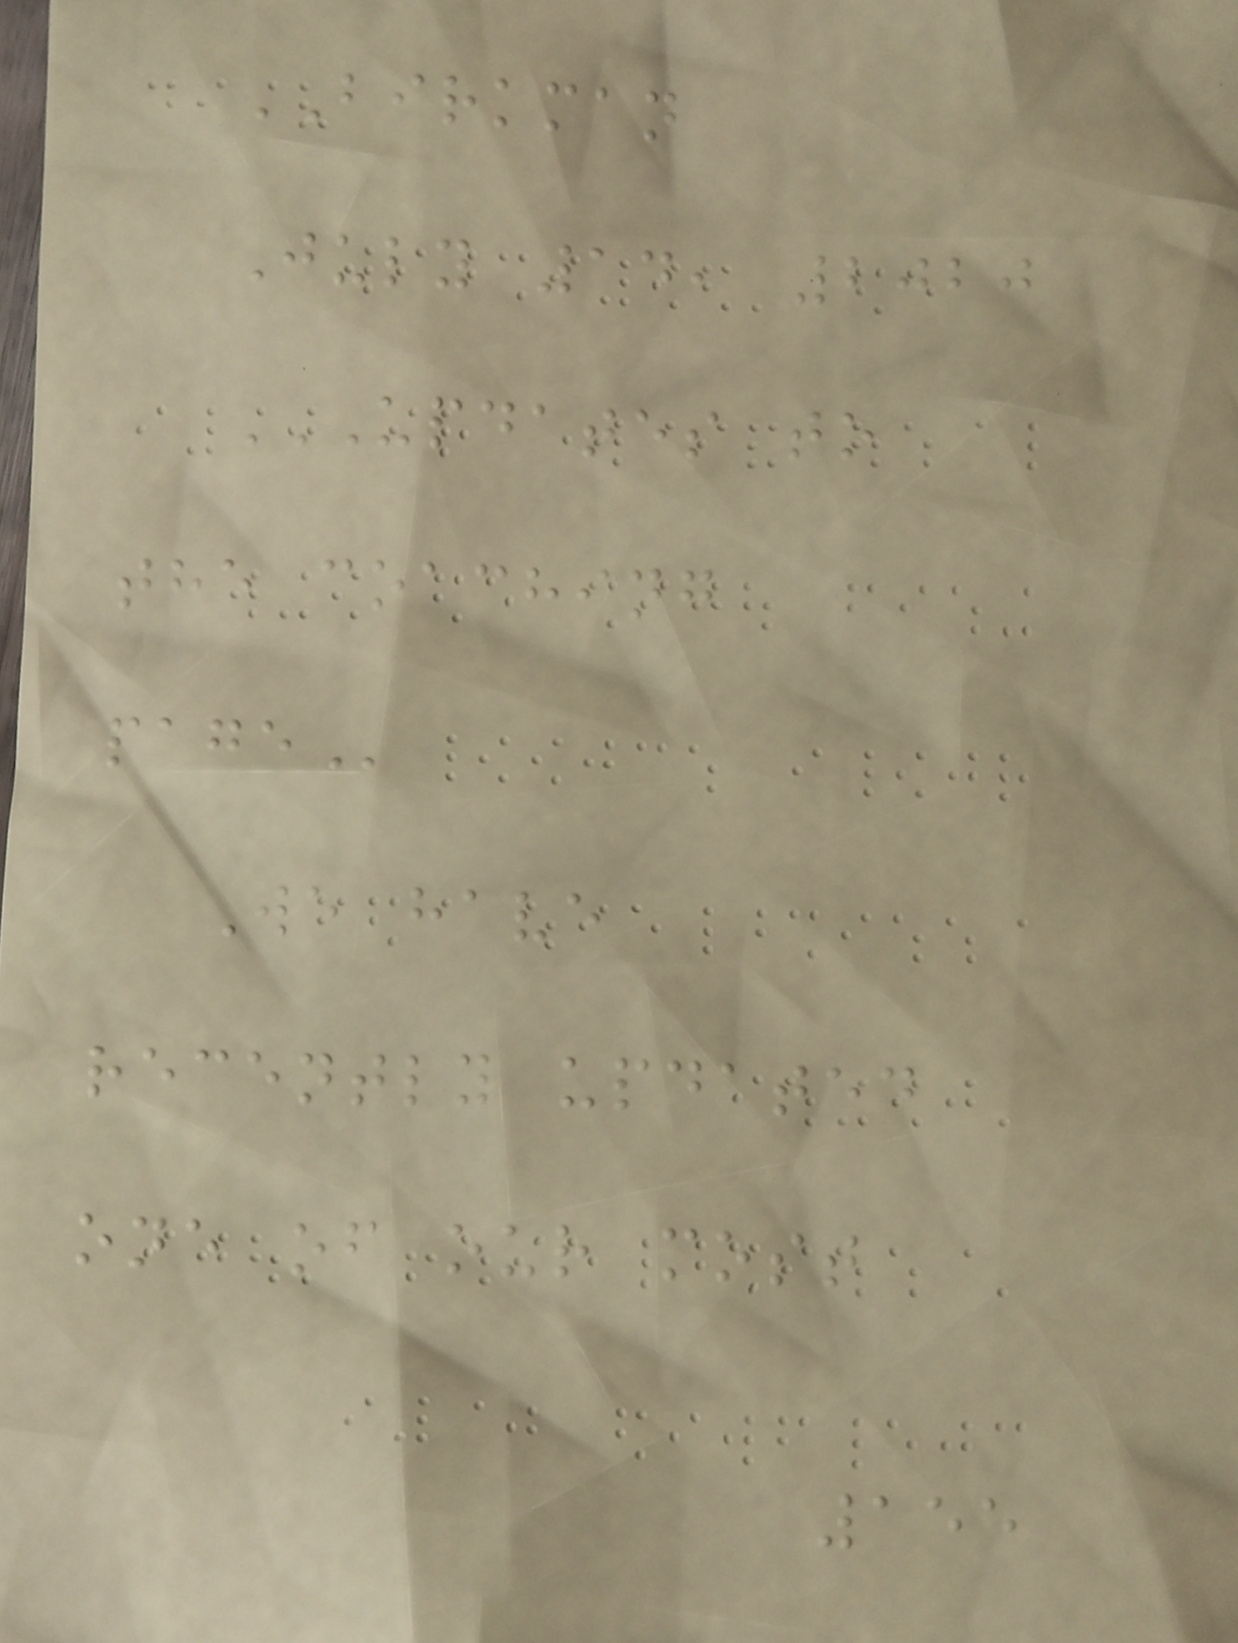BIRKMAN
July 14, 2020
UPDATES TO
THE COACHING
PAGE
We have
recently updated
one of our most
155
